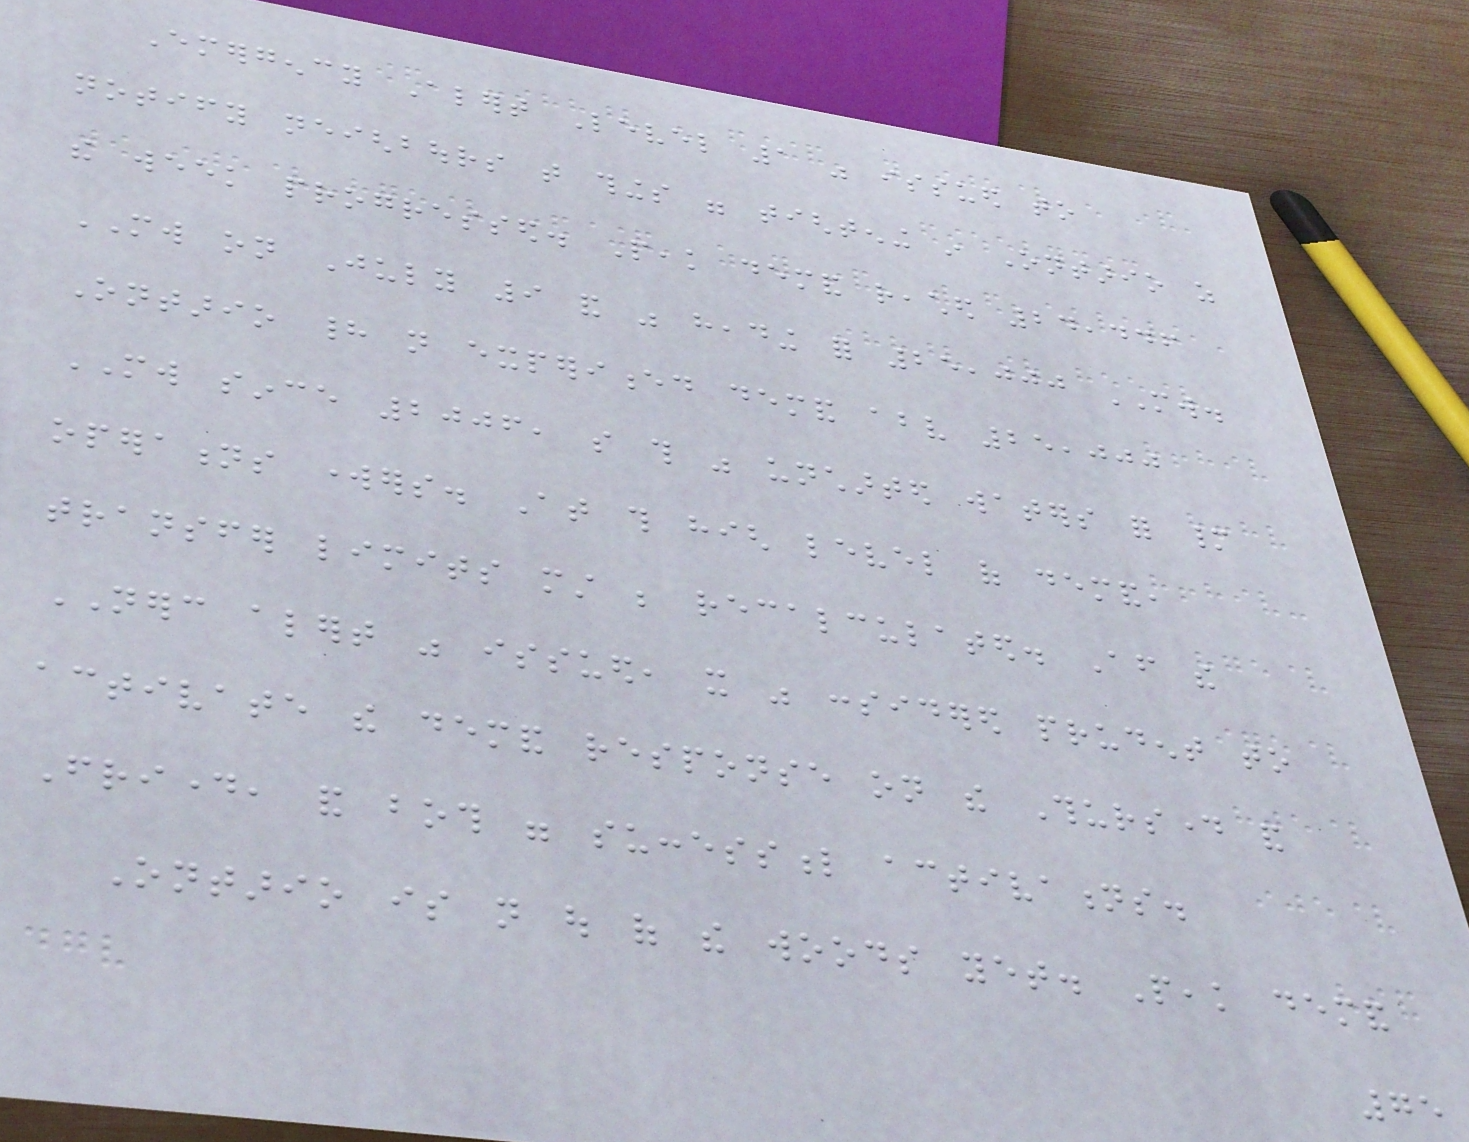Emergency Alert Level 1 was issued to
notify neighbours that things were tightening in Ontario as
the week progressed. Peak demand reached 24,446
MW on July 9 and was heading for 25,000 MW.
Ontario had not experienced demand above 25,000
MW since 2006, so this was uncharted waters for many
operations workers. At this high level of demand,
transfer limits must be recalculated. After the
NERC alert was issued, it was considered prudent to
activate the demand response on the Thursday and
Friday, and both were successful activations.
Ontario is not out of the woods yet. Peak demand
75
